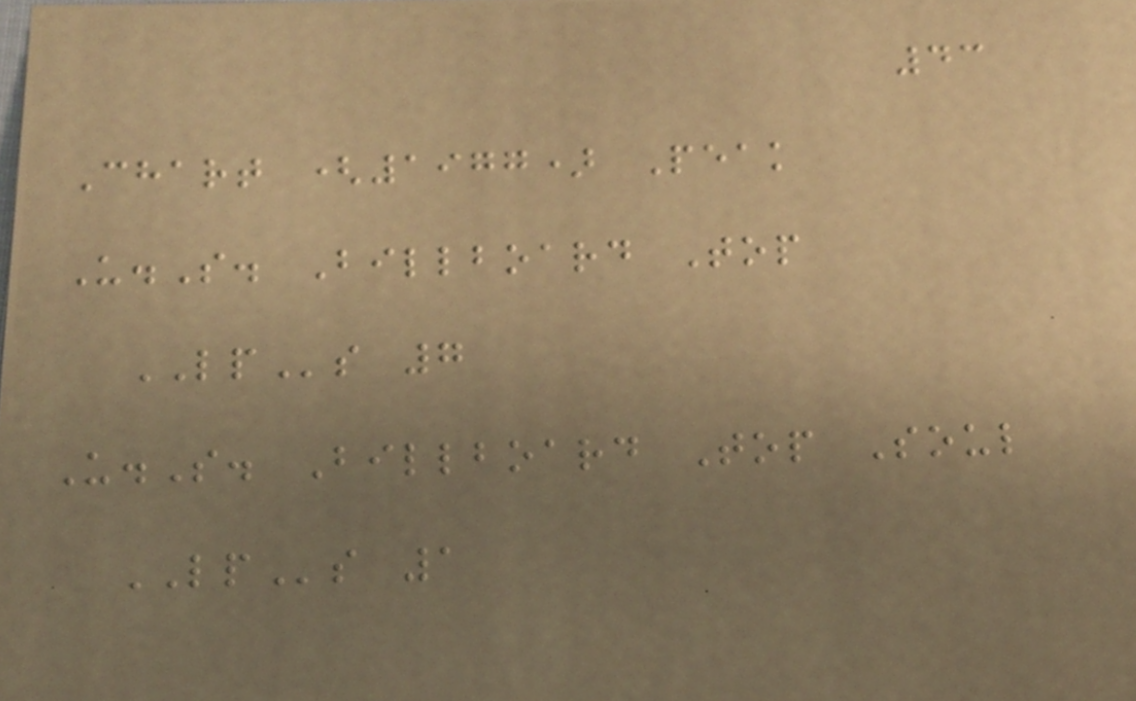43
Chart (1977) Peak
U.S. Billboard Top
LPs 7
U.S. Billboard Top Soul
LPs 1
